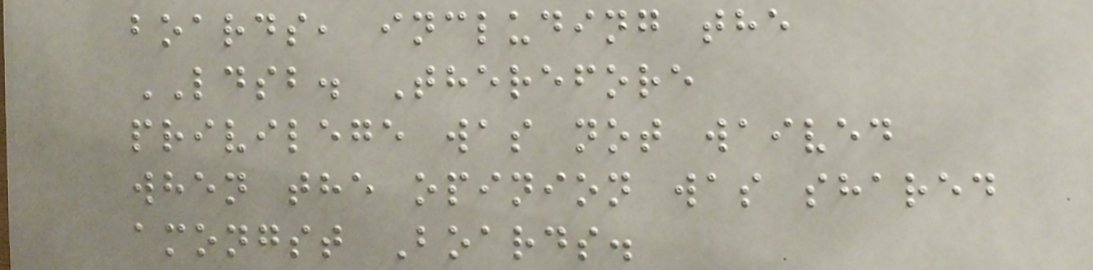boards, including the
LDSB. Therefore
privilege was not waived
when the opinion was shared
amongst Boards.
